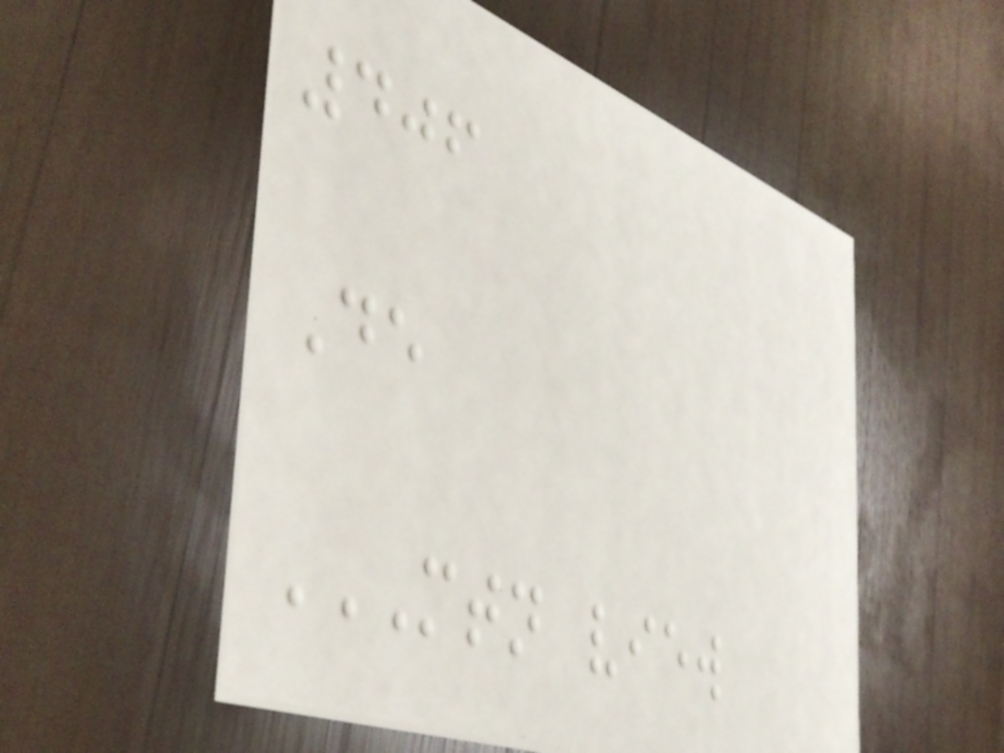406
De
MTN VIEW
